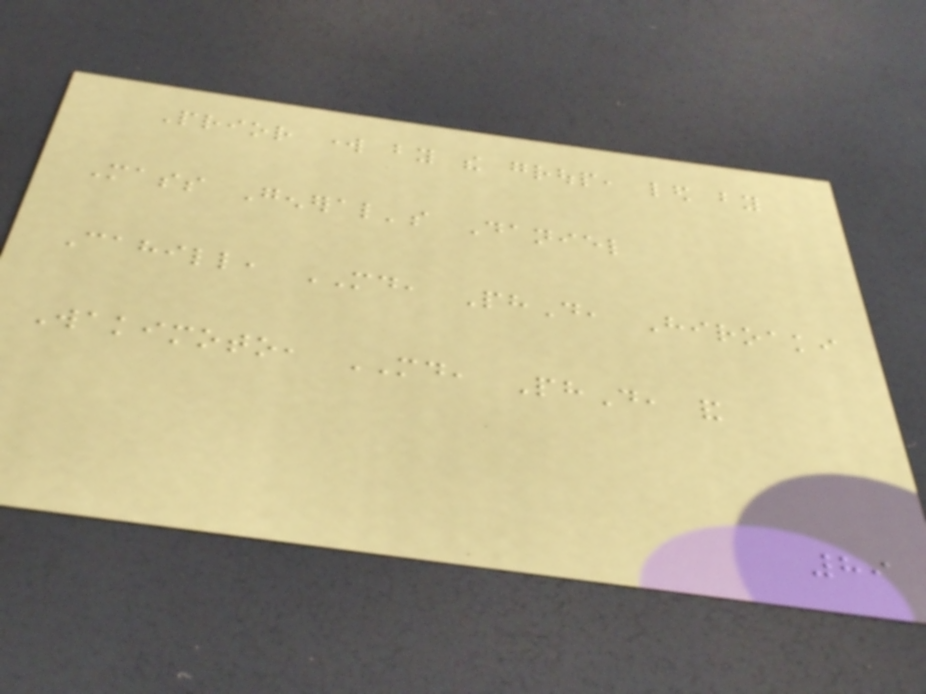Prior work by the group, led by
Mass General's Daniel
Cahill, MD, PhD, Hiroaki
Wakimoto, MD, PhD, and
89
